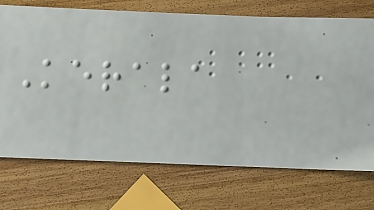Kerala
